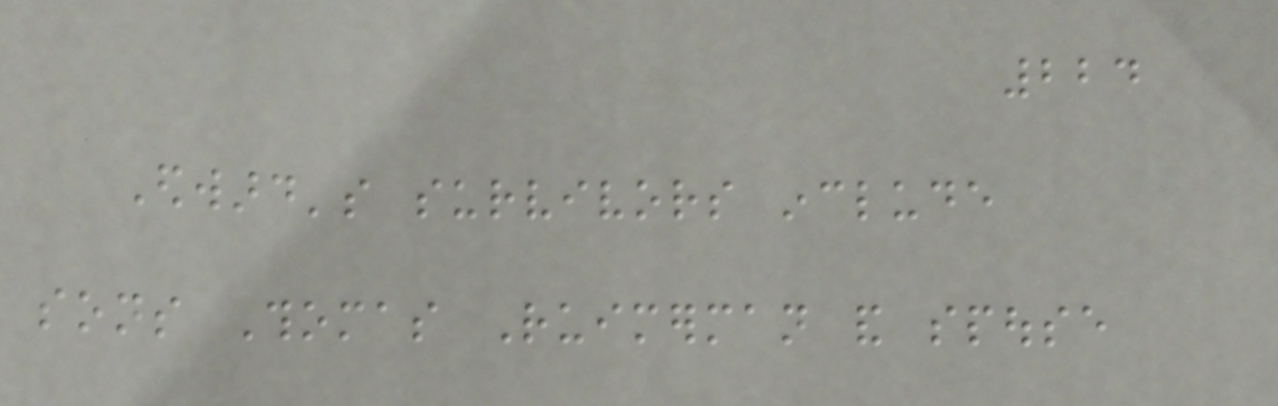224
Edward's survivors include
sons Thomas Ruimerman and spouse
